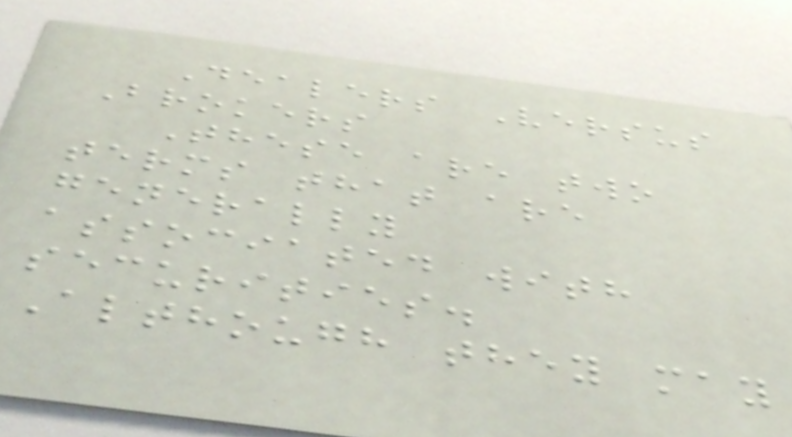Dealers Versus
Brokers
These are two
terms that are
generally
associated with
securities.
Although they may
